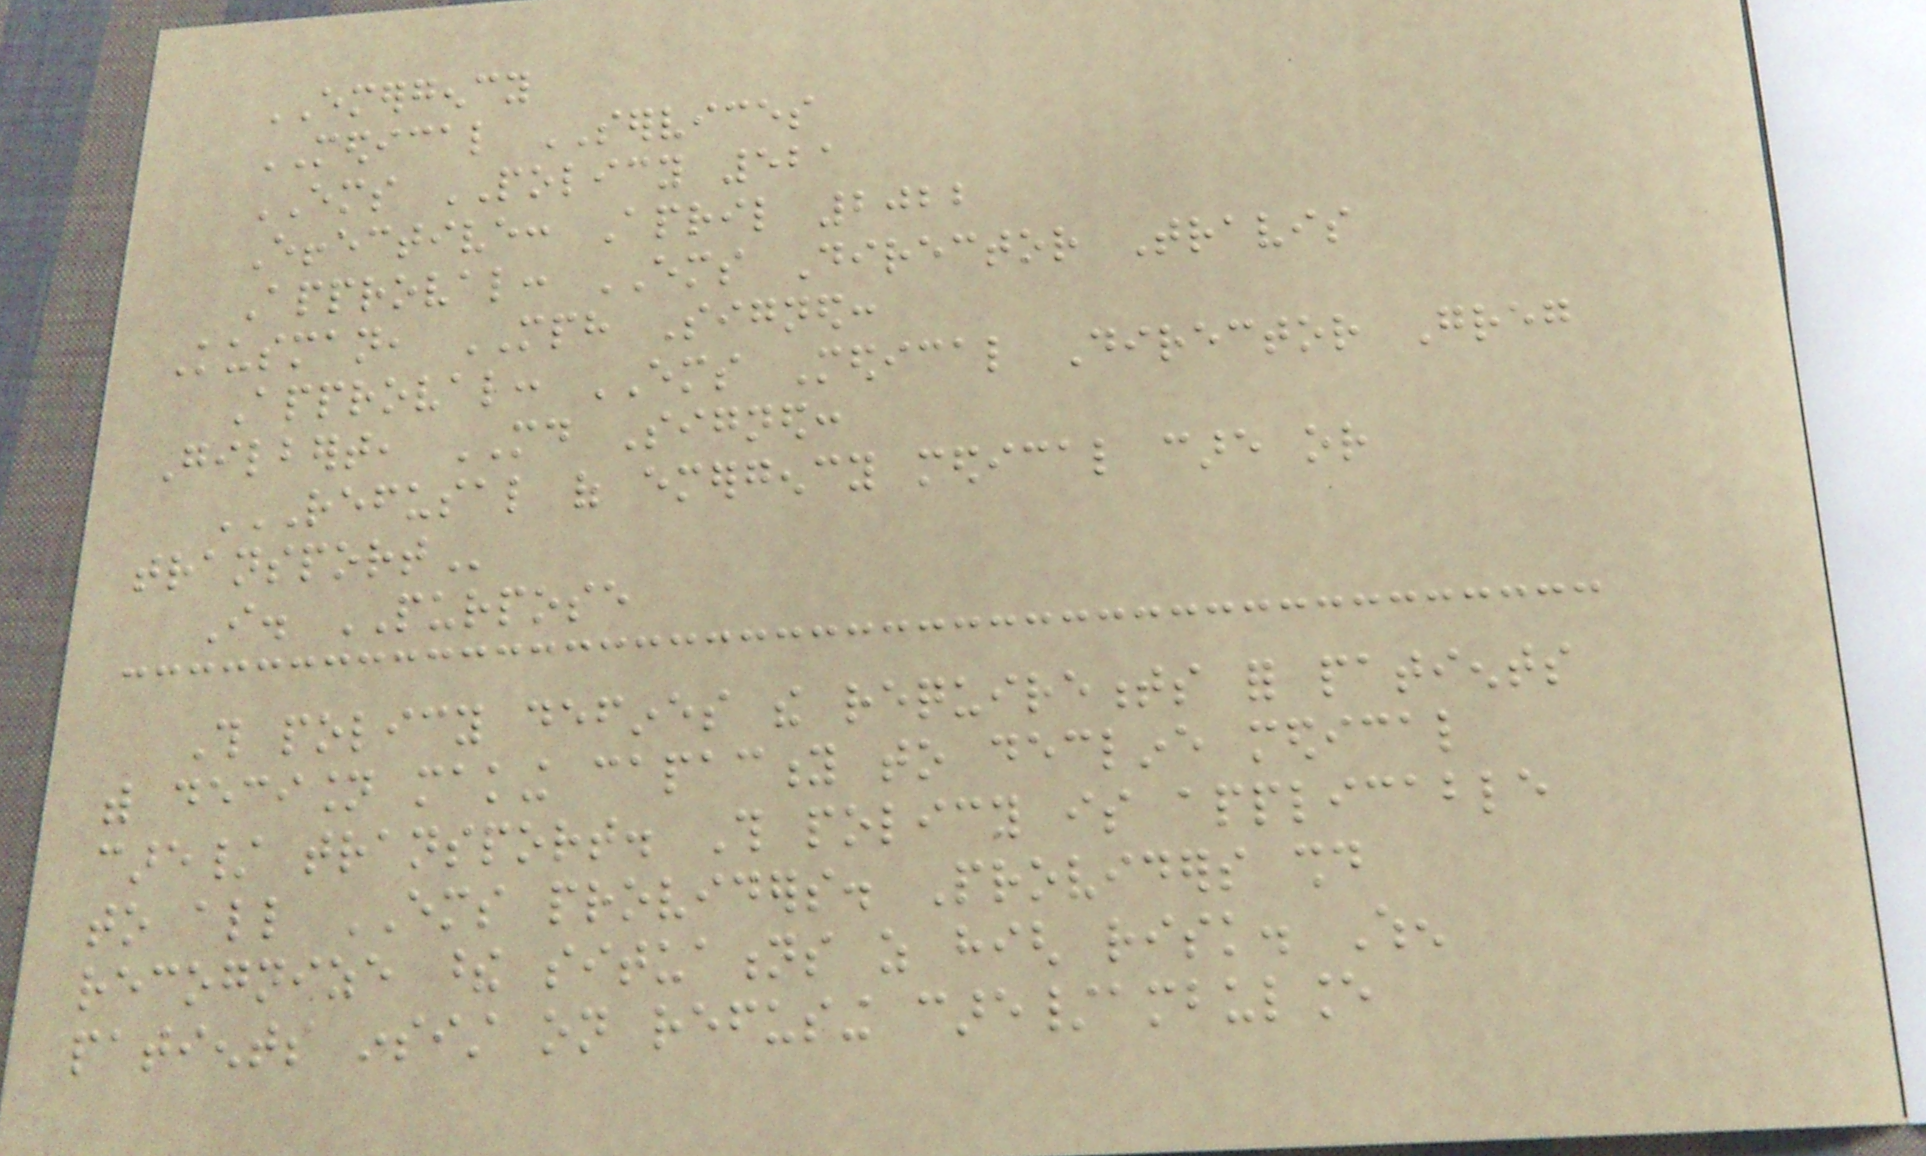EMERGENCY
MEDICAL SERVICES
EMS POLICY 521
Effective: April 2022
Approval: EMS Director Travis
Kusman, MPH Signed:
Approval: EMS Medical Director Greg
Gilbert, MD Signed:
REFUSAL OF EMERGENCY MEDICAL CARE OR
TRANSPORT
I. PURPOSE
This policy defines the requirements for patients
with decision making capacity to decline medical
care/ transport. This policy is applicable
to all EMS providers. Providers should
recognize these situations as high risk. When
patients insist on refusing care/ambulance
